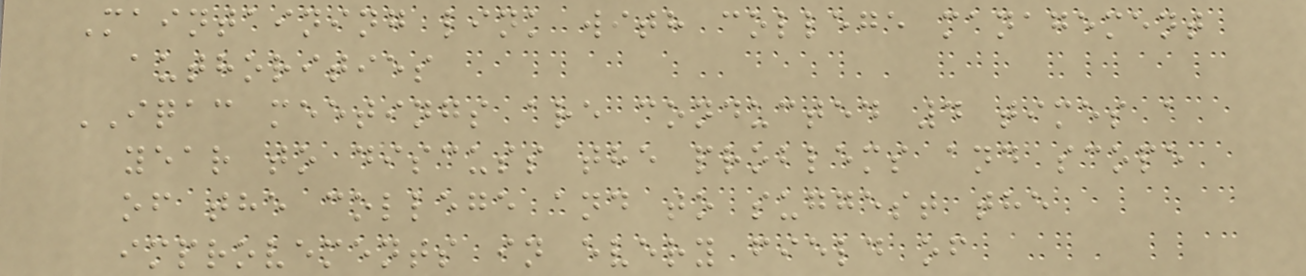Maintaining link with college management
authorities
IQAC meetings are conducted 4 times a
year to discuss the problems and scope
of the college and to suggest the
improvements in every field of
